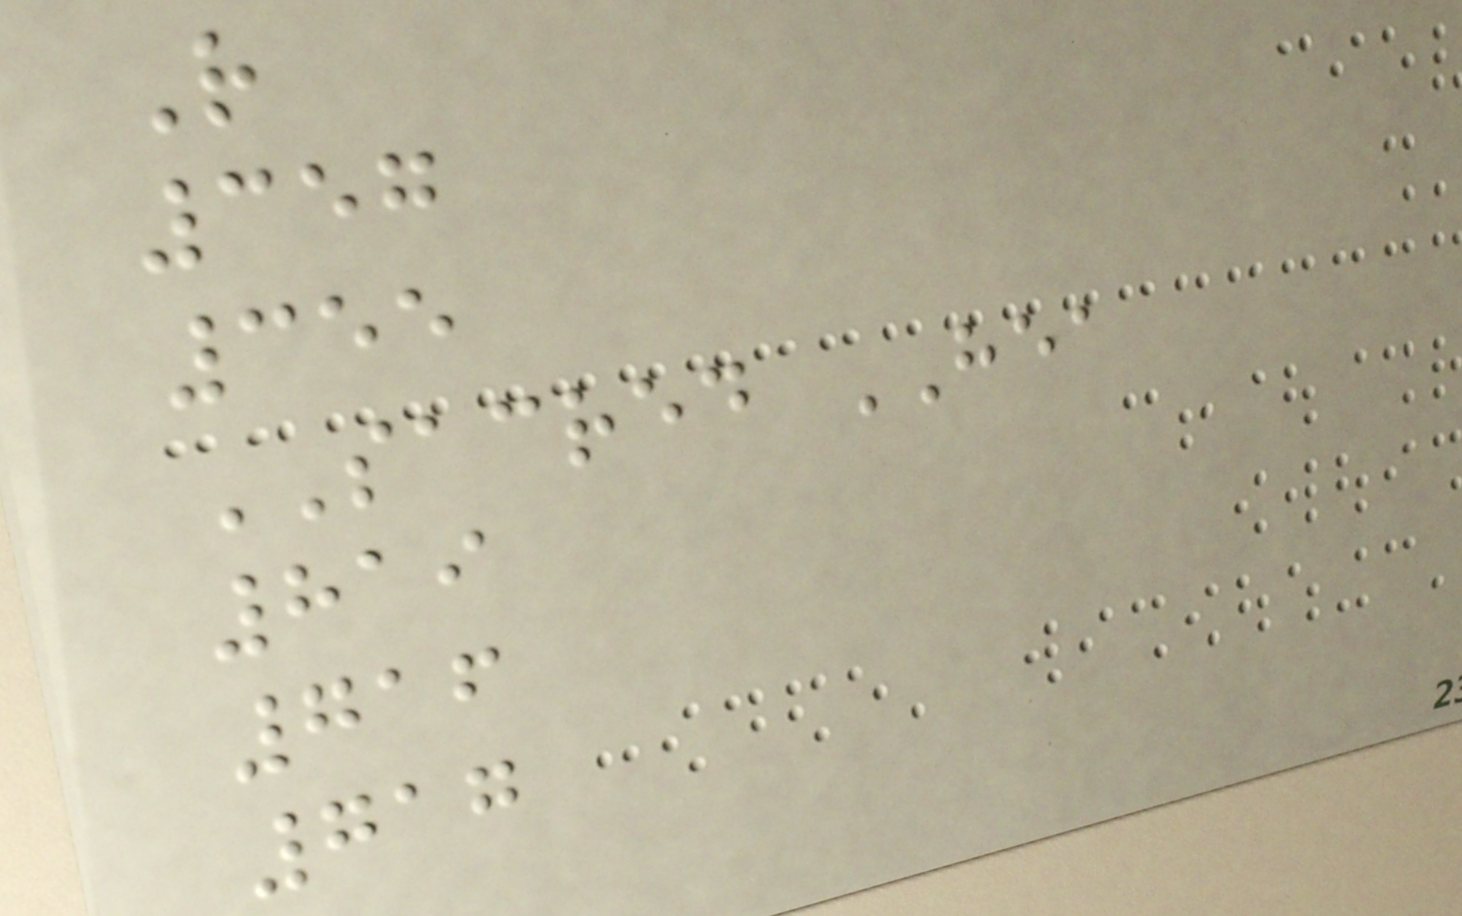R
357
355
SACRED HEA
819
716
717
